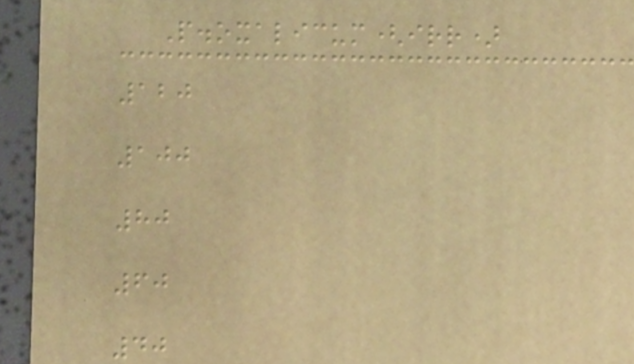P.oxalicum(irr)
120
100
80
60
40
